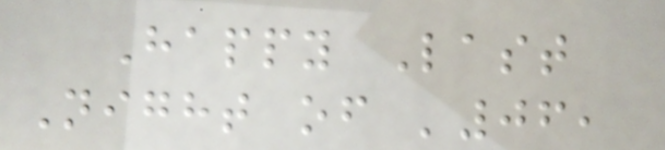Happy Last
Night of '06,
